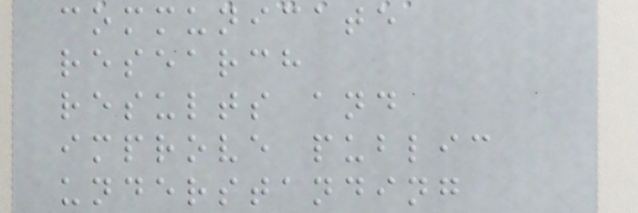communicate
research
results and
improve public
understanding
